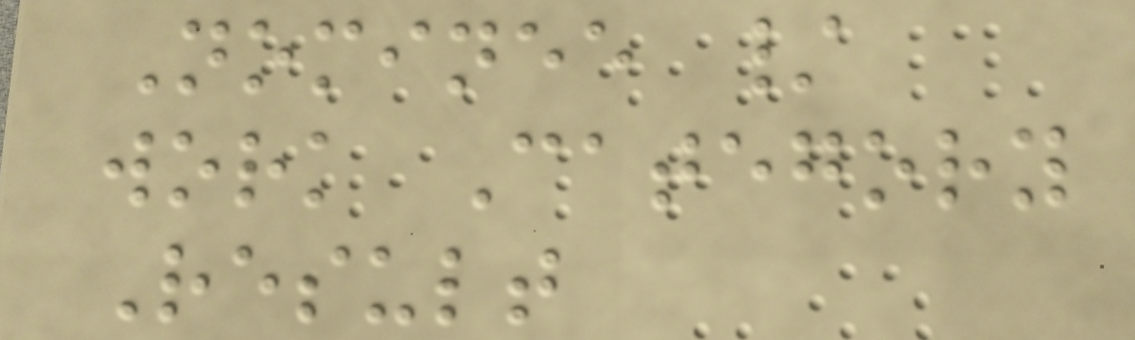Nominee /
work Category
Result
